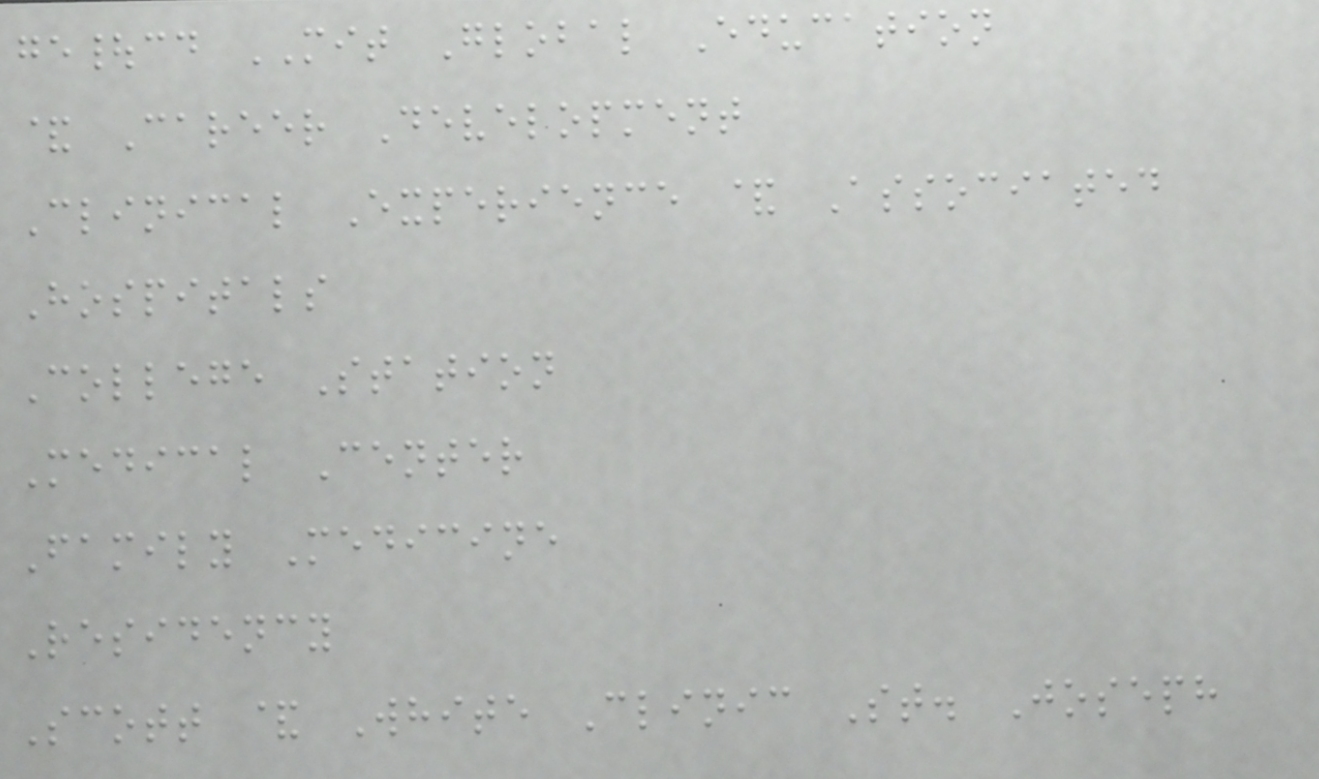ge|cd MIT Global Education
& Career Development
Clinical Experience & Associated
Hospitals
College Station
Medical Center
Family Medicine
Residency
Scott & White Clinic St. Joseph
